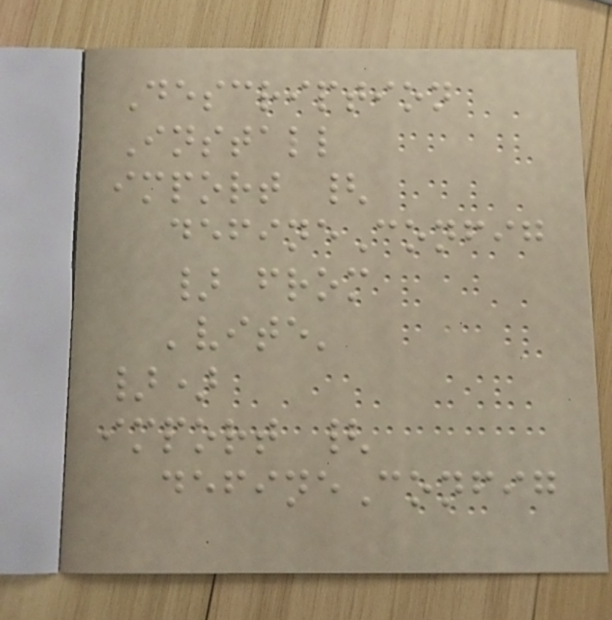Description
Install
import {
defineConfig
} from
'vite'
})
import {
defineConfig
